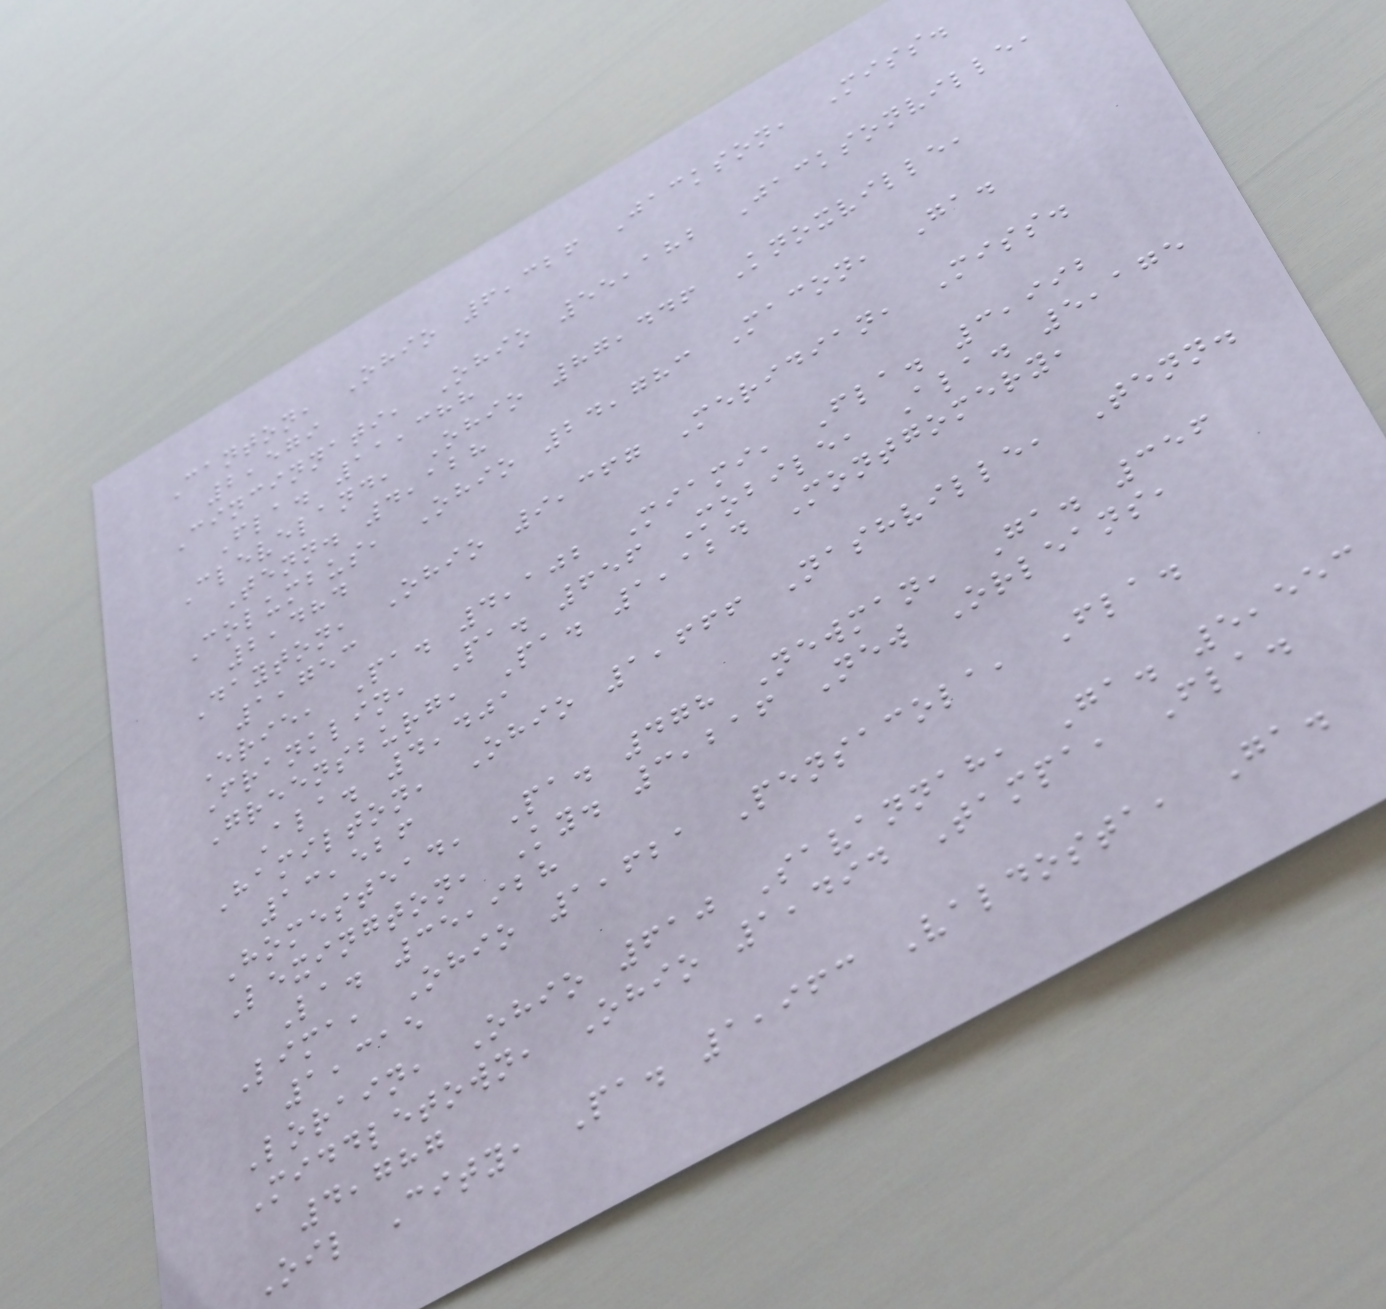Canton, Ohio 6,326 Jackson, Miss.
2,579
Cincinnati, Ohio 55,182 Jacksonville,
Fla. 11,388
Cleveland, Ohio 87,446 Knoxville,
Tenn. 4,128
Columbus, Ohio 24,783 Macon, Ga.
2,484
Dayton, Ohio 9,367 Meridian, Miss.
1,753
Erie, Pa. 4,102 Miami, Fla. 3,992
Franklin, Pa. 656 Mobile, Ala. 5,175
Greensburg, Pa. 1,124 Montgomery,
Ala. 4,401
Hamilton, Ohio 1,666 Nashville, Tenn.
13,526
Homestead, Pa. 478 Newman, Ga. 356
Lexington, Ky. 3,216 New Orleans,
La. 35,928
Lima, Ohio 1,621 Pensacola, Fla.
1,315
Lorain, Ohio 610 Savannah, Ga. 5,553
Middletown, Ohio 1,494 Tampa, Fla.
4,787
Oil City, Pa. 1,963 Valdosta, Ga.
